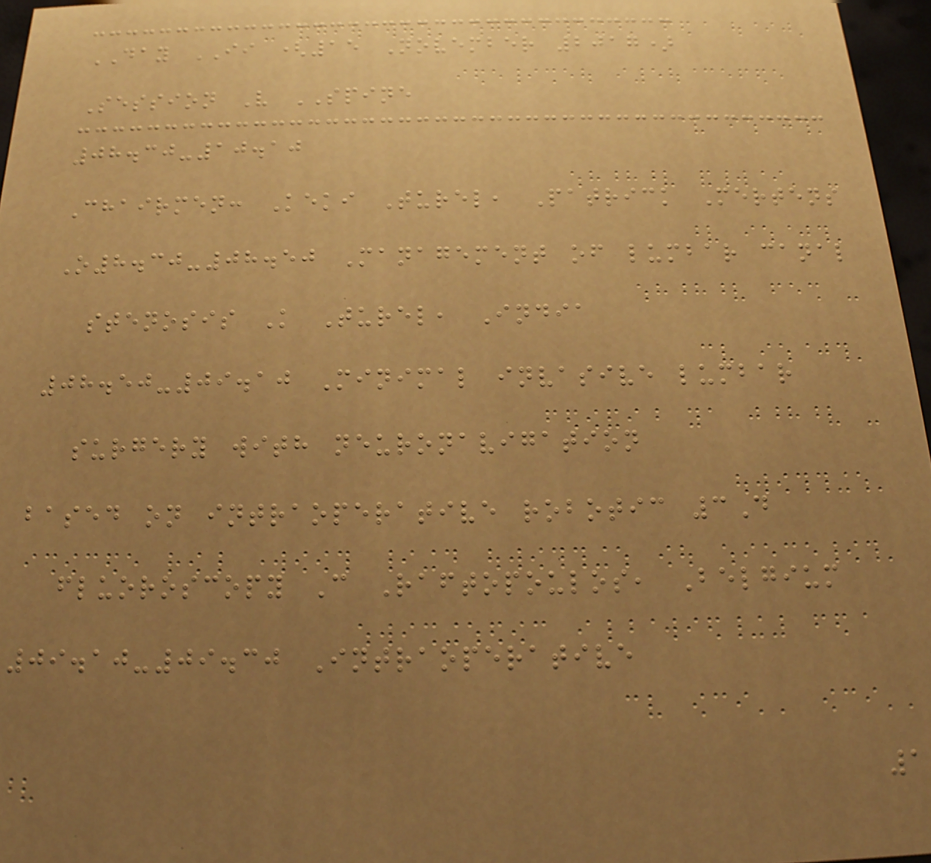DAY II (15 November 2017)
Session V SPINE
08.30-10.10
Chairmen: Keki Turel, Patrick Mertens
O8.30-08.50 Management of lumbar canal
stenosis K Turel, India
08.50-09.10 Minimal invasive lumbar
surgery with neuronavigation
based on intraoperative robotic 3D
fluoroscopy C Raftopoulos, Belgium
09.10-09.30 Intraoperative
1
